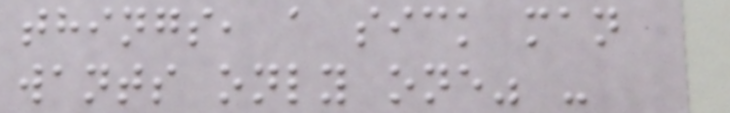things, a sick man
wants only one" -
